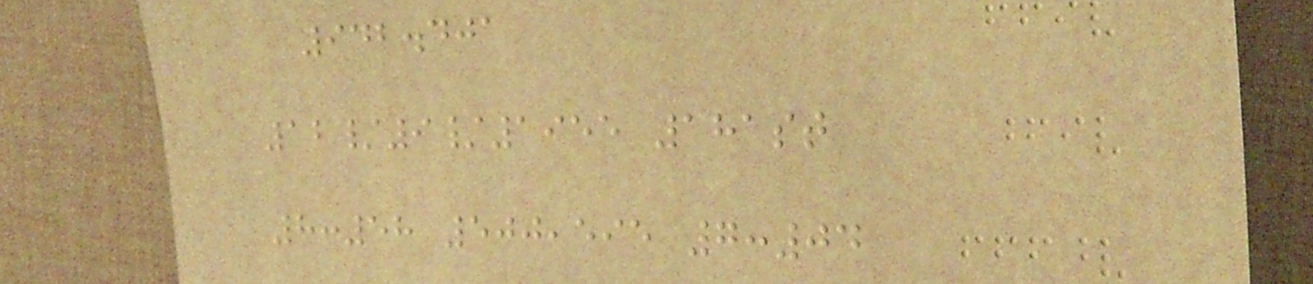942.401
12/9/1955 181st
8:58 500,595 7:04
